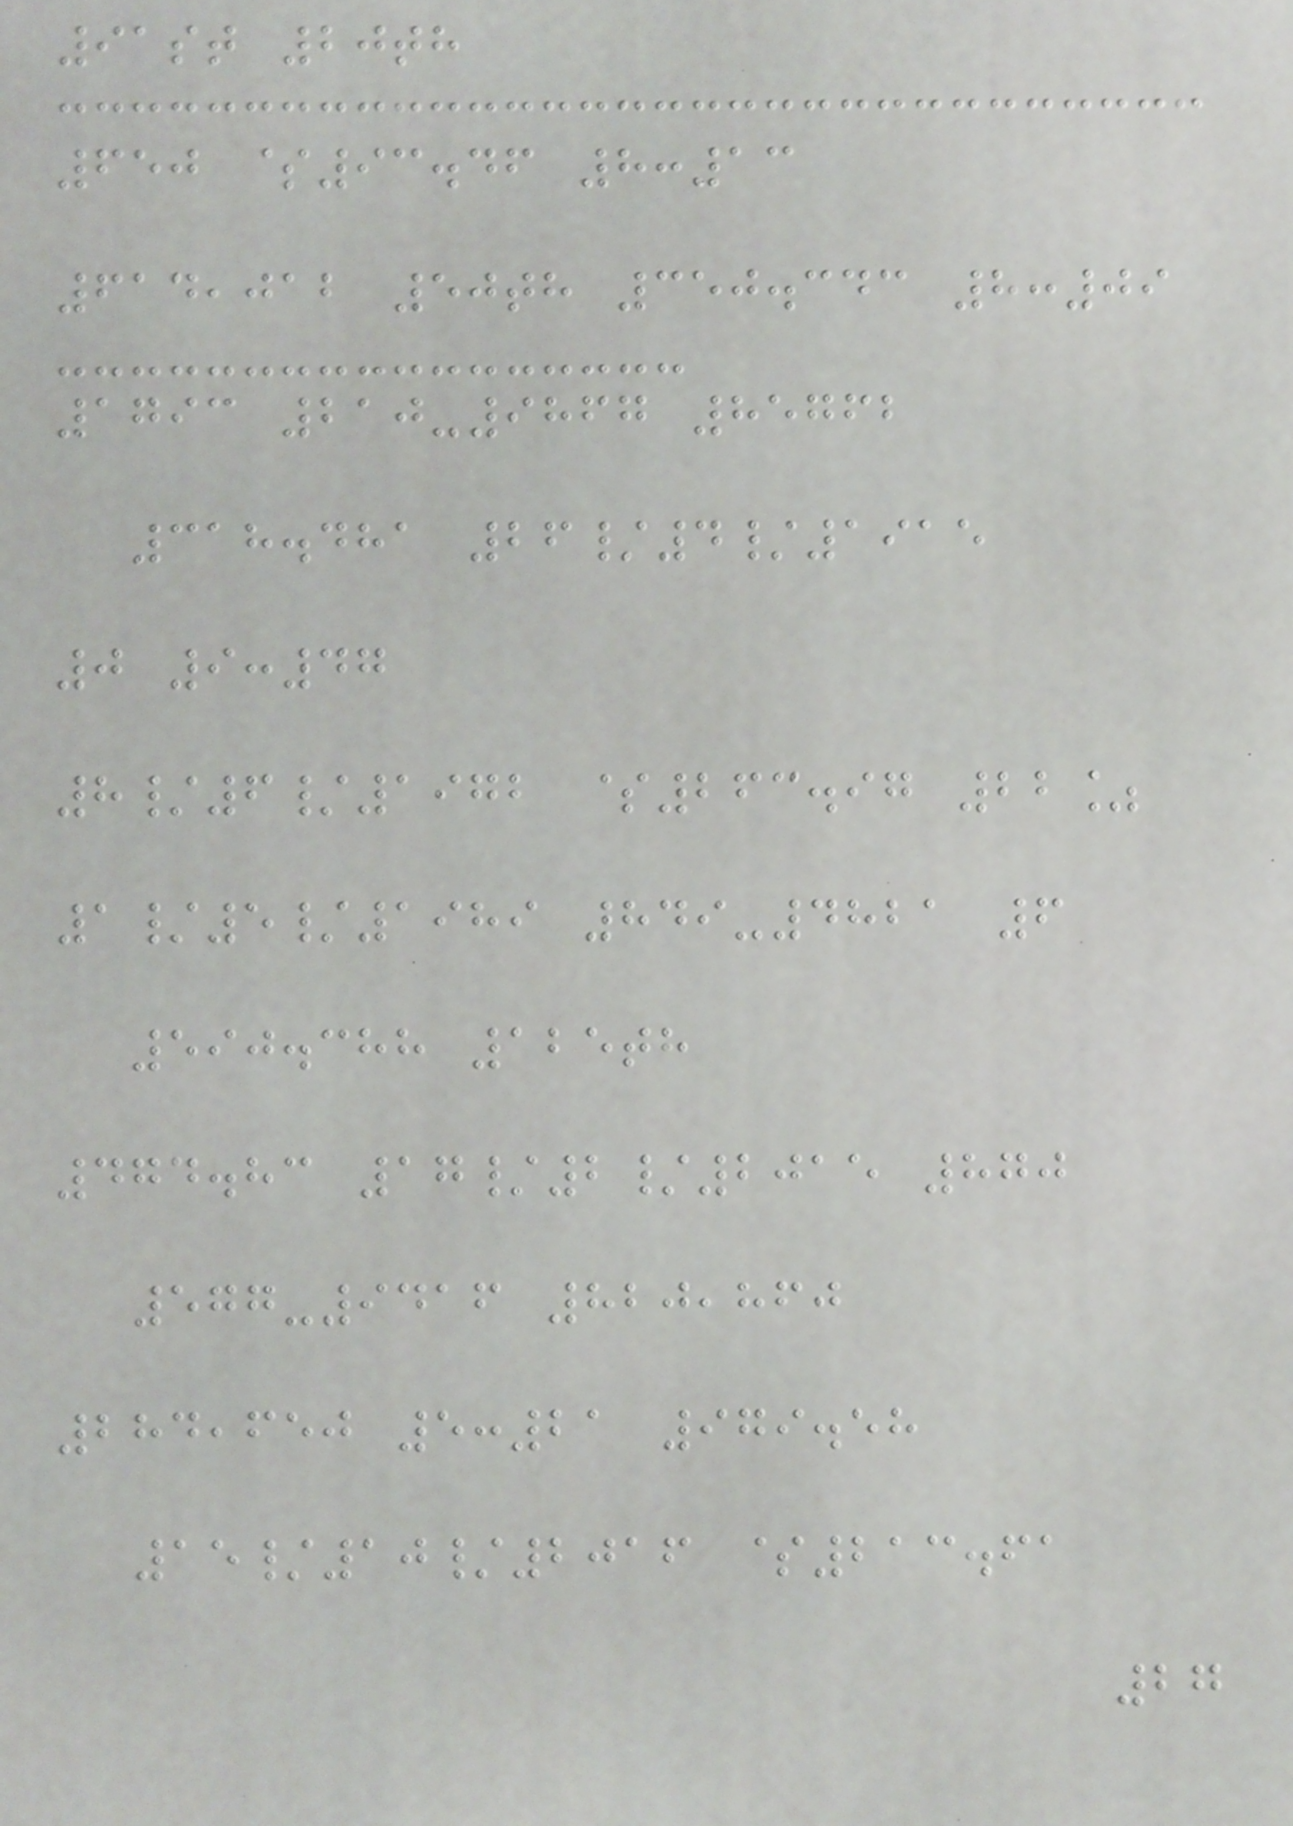91st 20th
650 $93.46 8:13
614,012 50th 350.343 8:09
1793 210-9867 85762
318.481 26/4/1915
0 9:47
8/6/1972 $263.97 22%
1/5/1989 849-4821 6
590.388 125th
474.83 17/2/2015 870
577-9416 820,860
284,650 5:21 979.58
15/10/2016 $213.61
27
